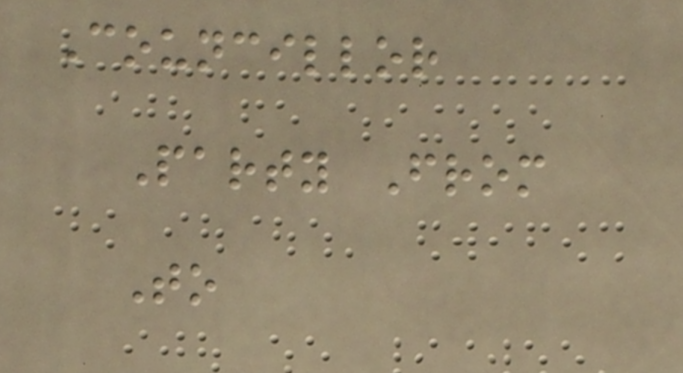Councillor
Party From
To
